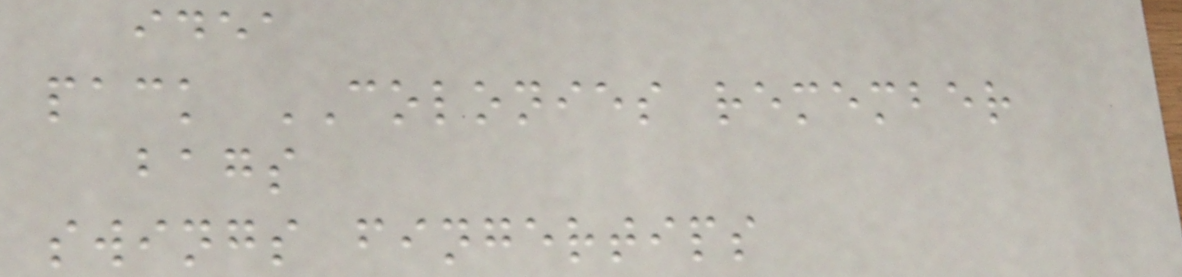idea
pack COLONIES remember
bags
swings fingertips
